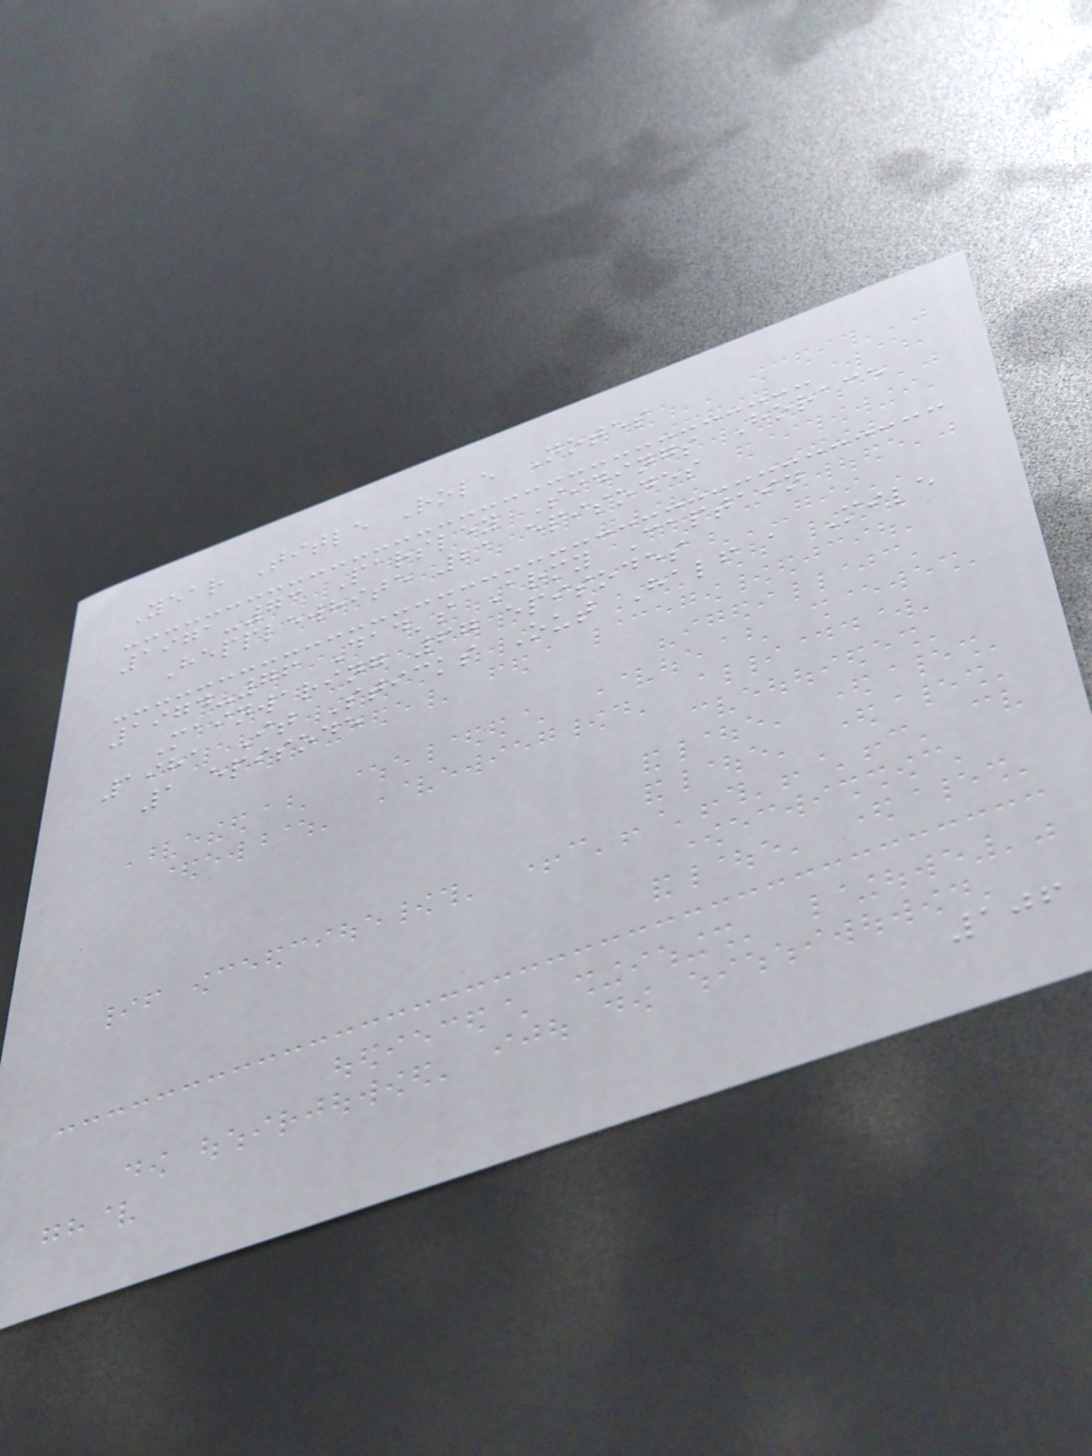Year Title Role Notes
1971-73 Parsley Sidings Horace
Hepplewhite 21 episodes
1974-76 Dad's Army Captain
Mainwaring 67 episodes
1981 It Sticks Out Half a Mile
1 episode
106
